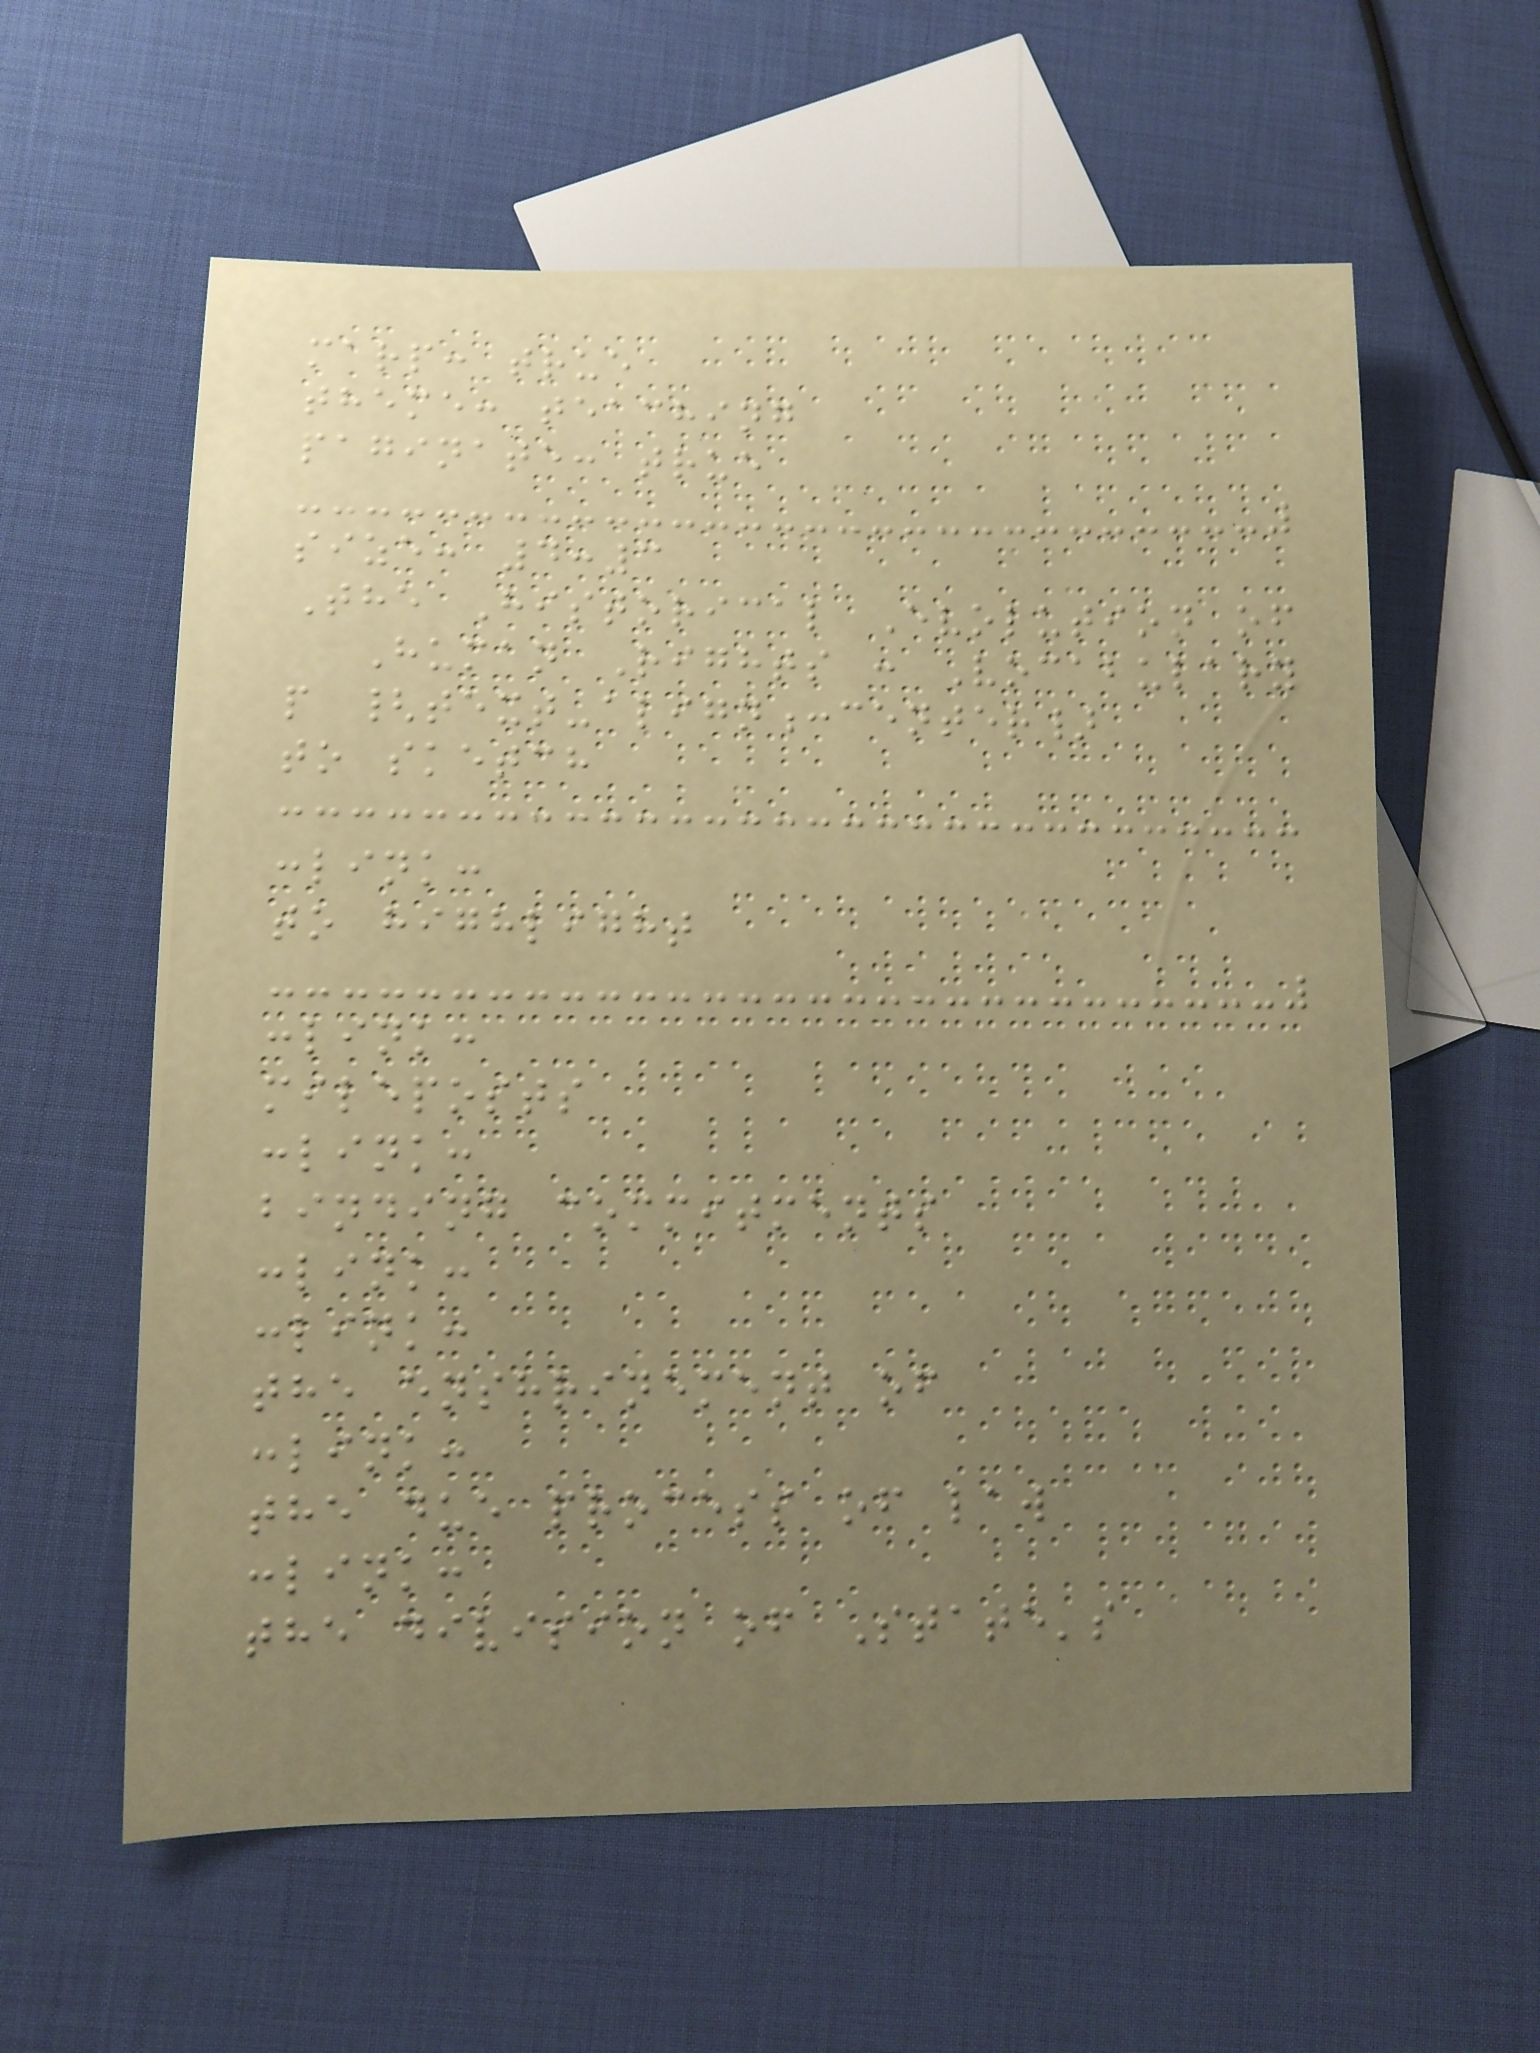marp: true
theme: teaching
paginate: true
size: 4:3
The Historical Evolution of
Human Rights : Vocabulary
p {text-align:center}
to sketch
:link:
to highlight
:link:
mileposts
:link:
binding commitments
:link:
:link:
the enshrinement of
:link:
the due process of law
:link:
the division of State's
